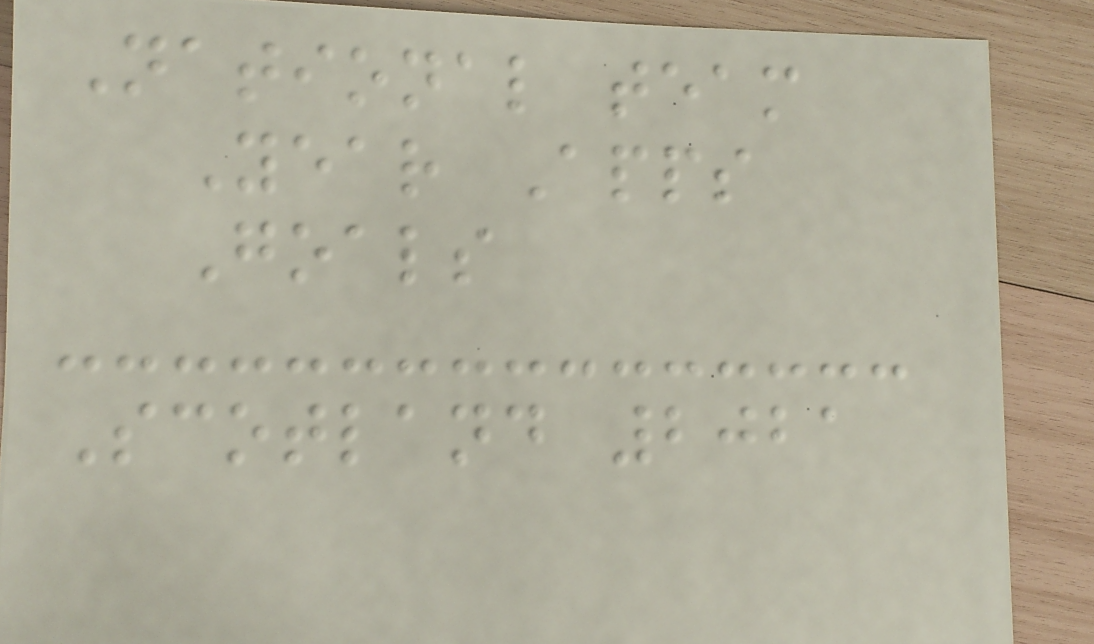National team
Year Apps
Goals
Scotland 2021
